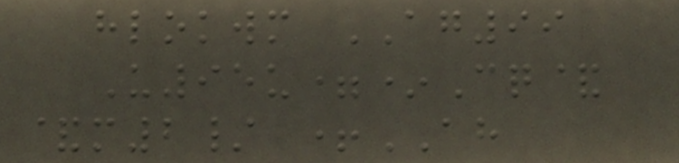hlokwm AG99
U95u=*Cq&
&m2/ +AH
